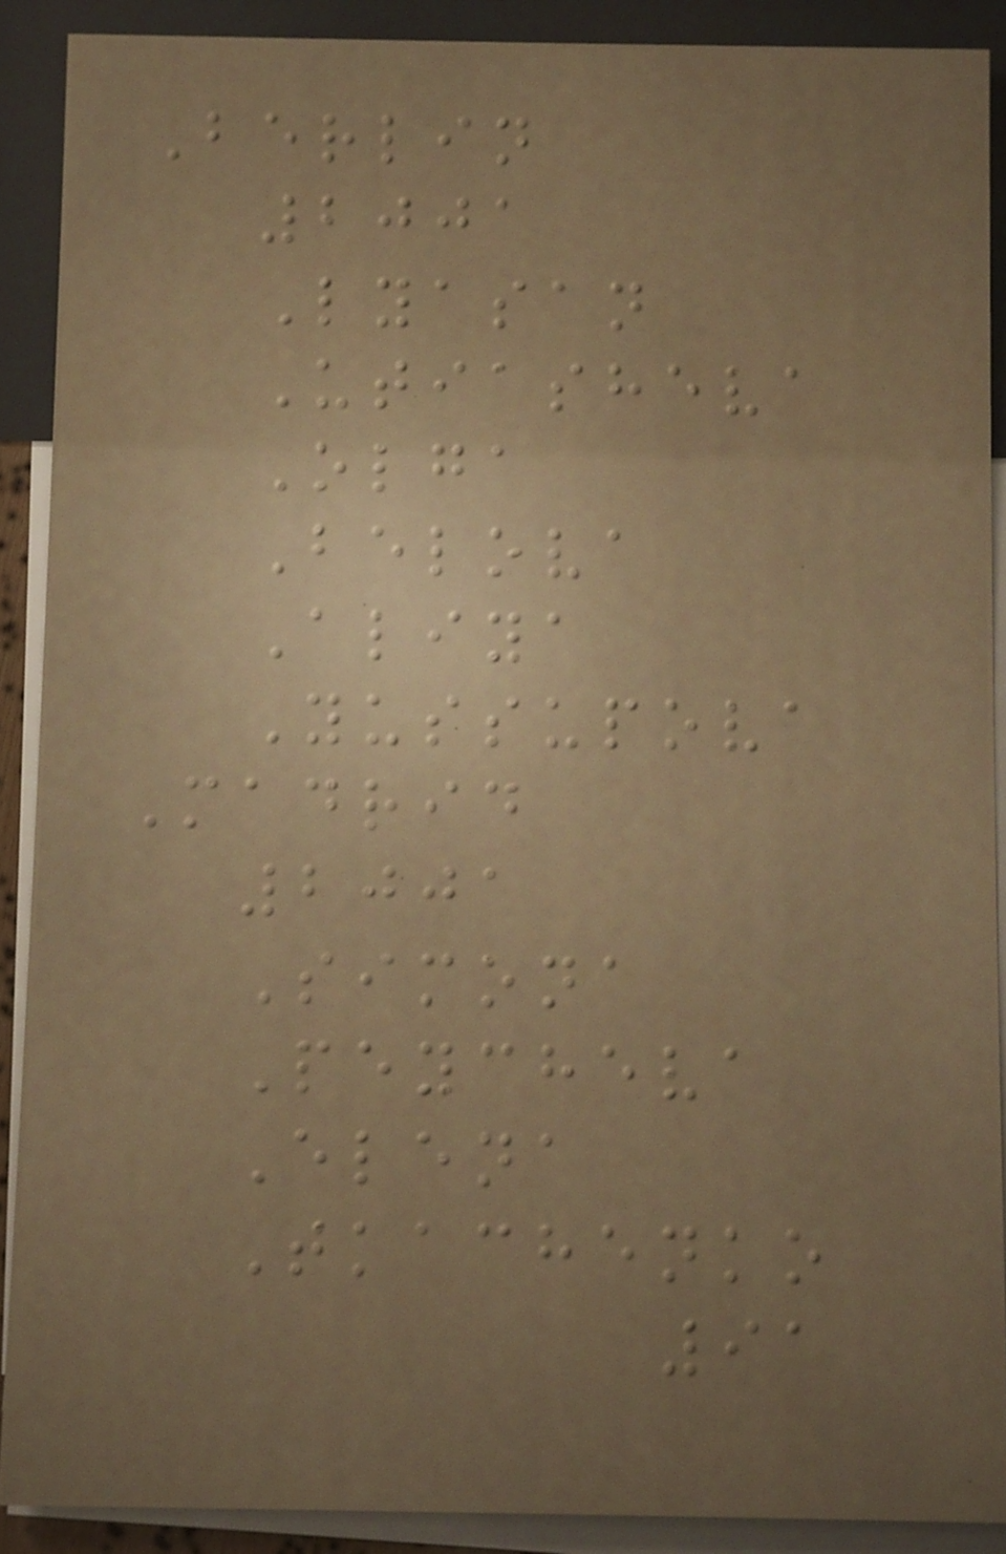Berlin
2001
Lyasan
Utiasheva
Olga
Belova
Aliya
Yussupova
Madrid
2001
Simona
Peycheva
Elena
Tkachenko
91
